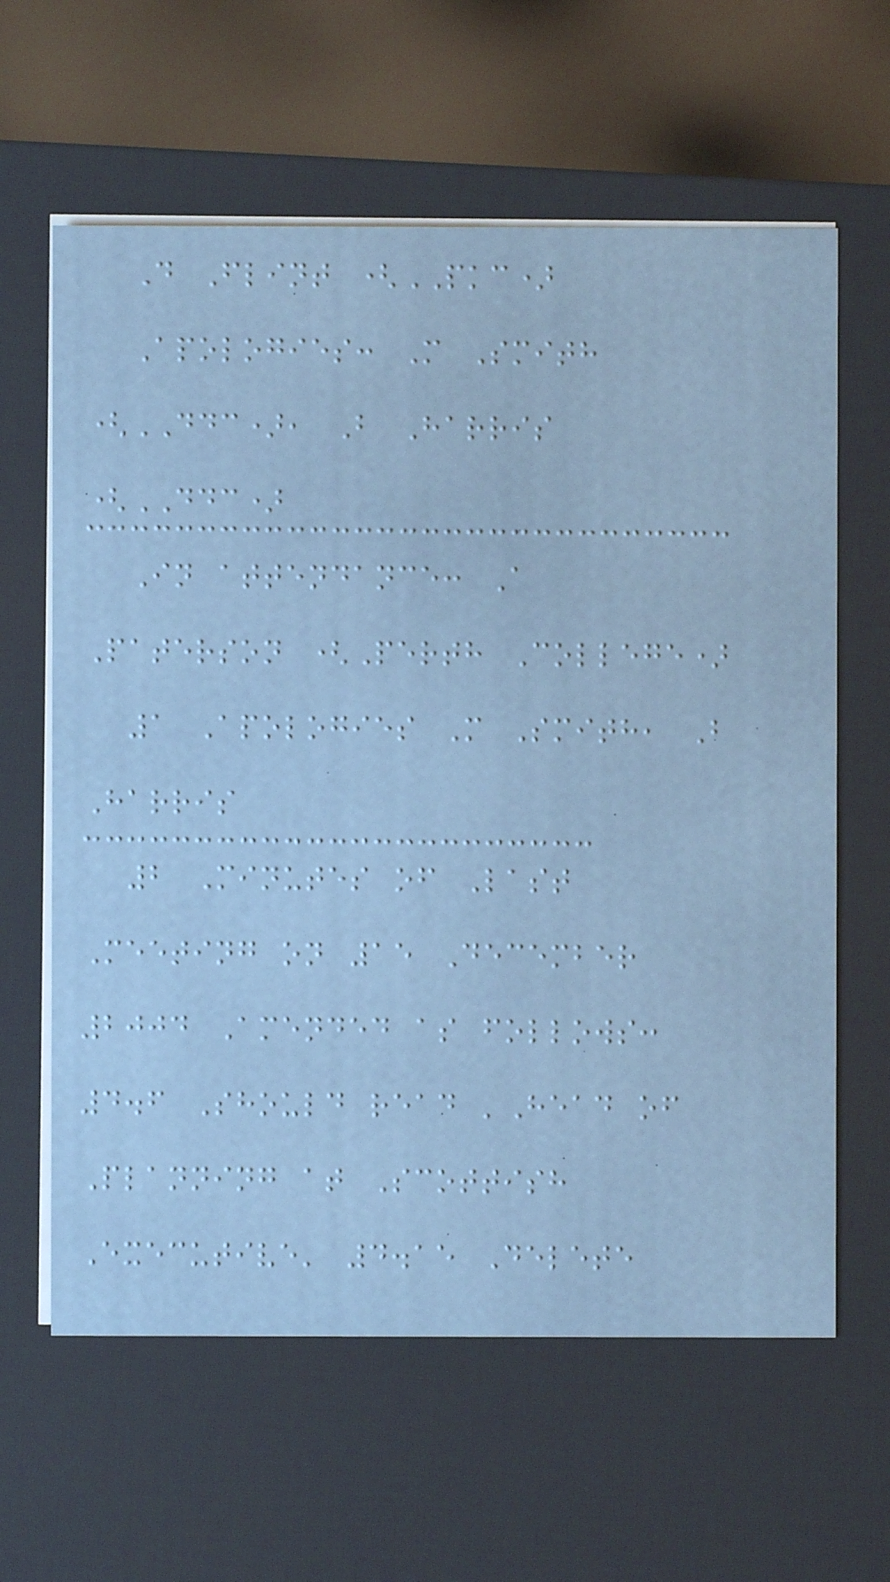D Flint (PKC)
Apologies: M Smith
(DDC), B Harris
(DDC)
In attendance: A
Paterson (Perth College)
1 Apologies M Smith, B
Harris
2 Minutes of Last
Meeting on 15 December
2004 Amended as follows:
4.6 Should read 'Head of
Planning at Scottish
Executive' 4.15 Delete
